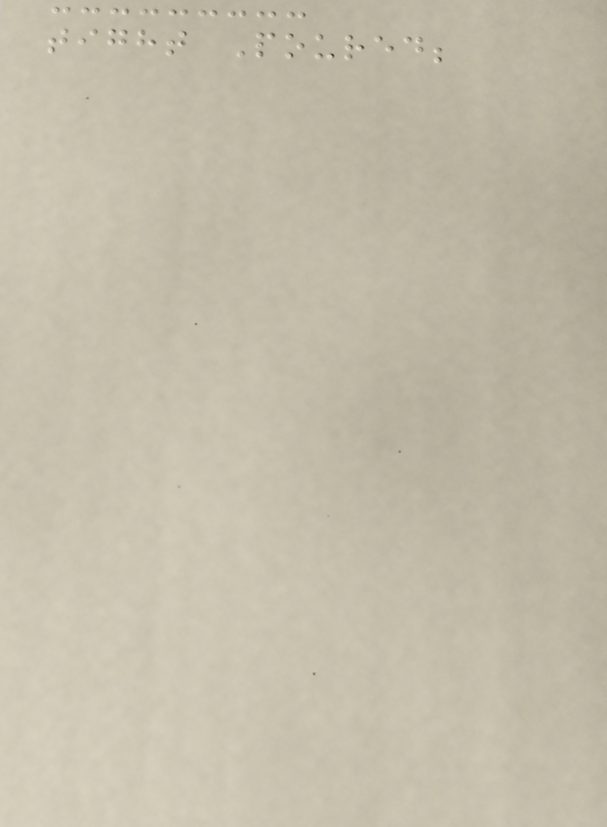tight Poured;
